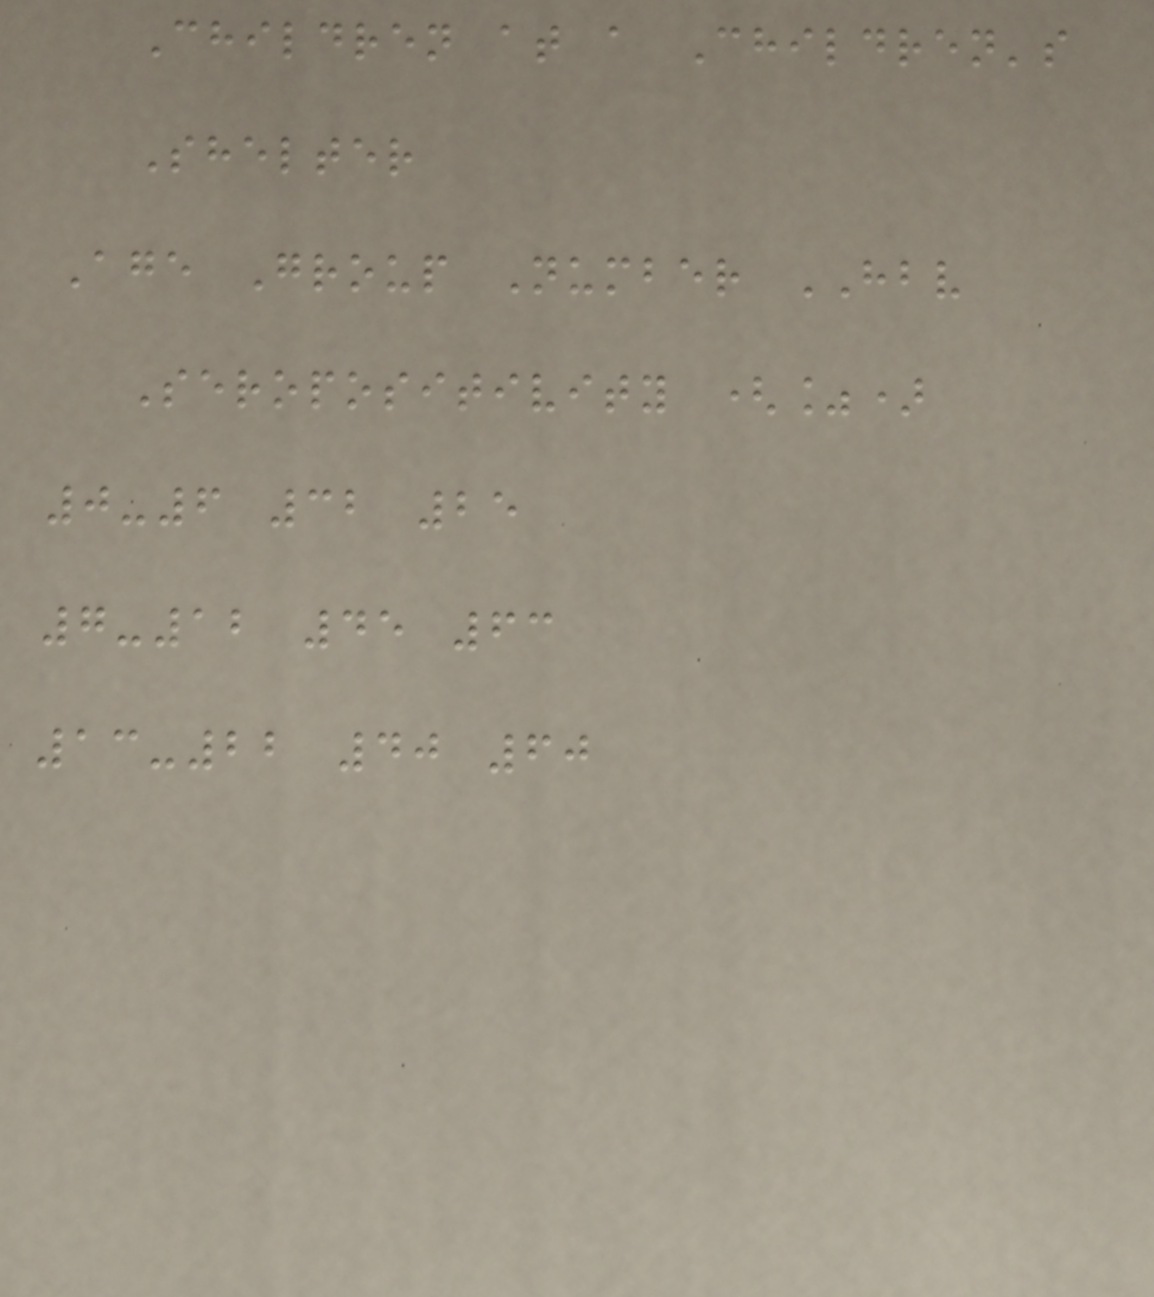Children at a Children's
Shelter
Age Group Number HBV
Seropositivity (%)
0-6 32 25
7-12 45 63
13-22 40 60
